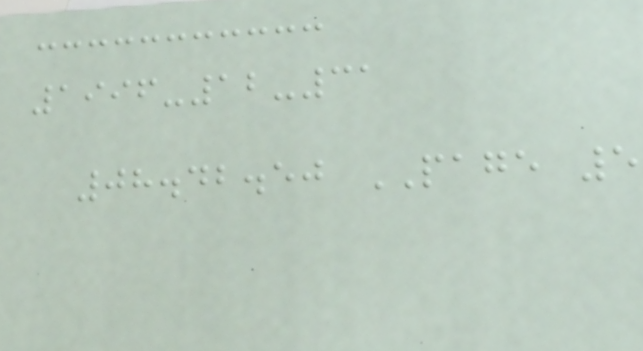1996-12-31
08.42.50 PAGE 5
